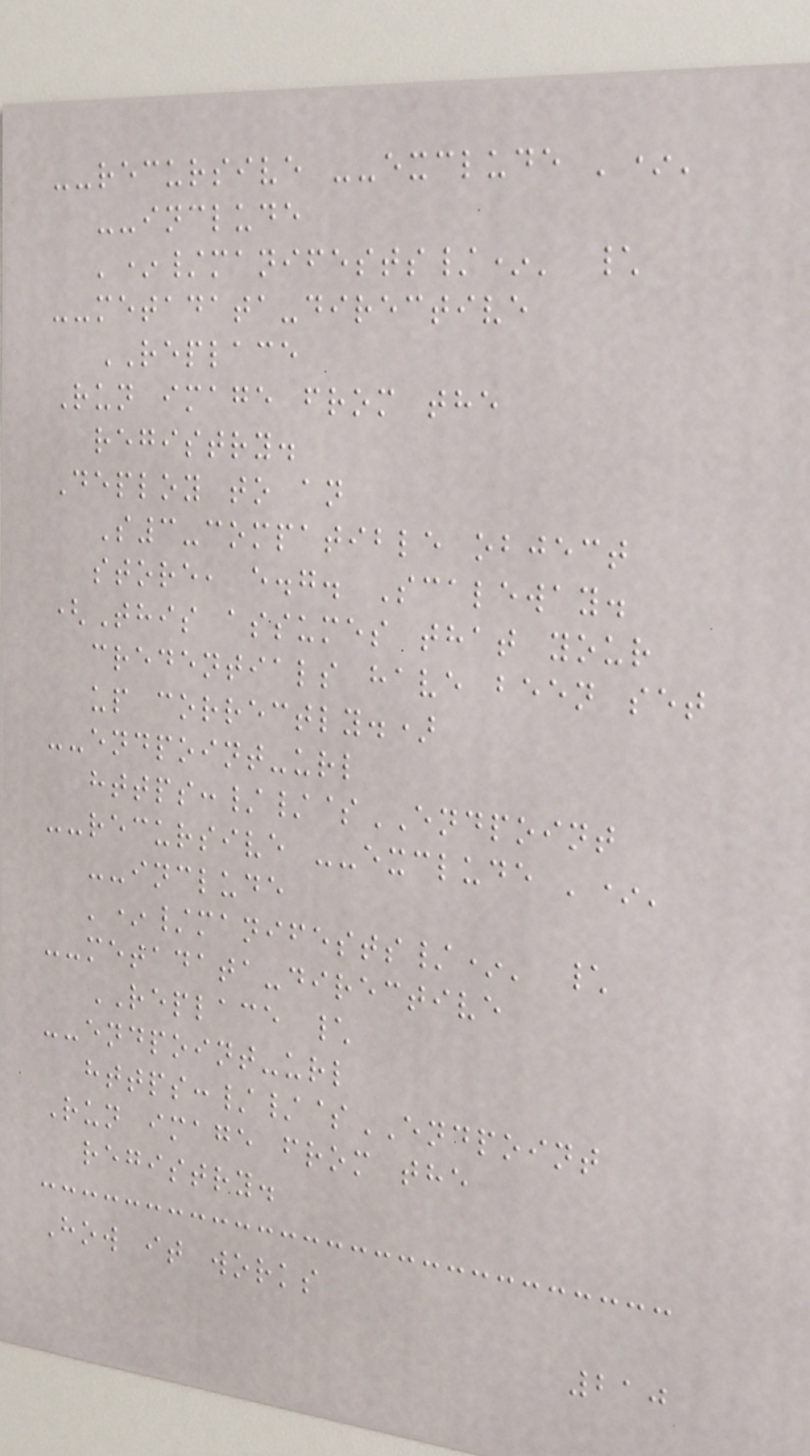--recursive --exclude '*'
--include
'*/manifests/*' \
--metadata-directive
REPLACE
Run image from the
registry.
Deploy to an
S3-compatible object
store, e.g. Scaleway.
(This assumes that your
credentials have been set
up correctly.)
--endpoint-url
https://$ENDPOINT
--recursive --exclude '*'
--include
'*/manifests/*' \
--metadata-directive
REPLACE \
--endpoint-url
https://$ENDPOINT
Run image from the
registry.
How it works
210
